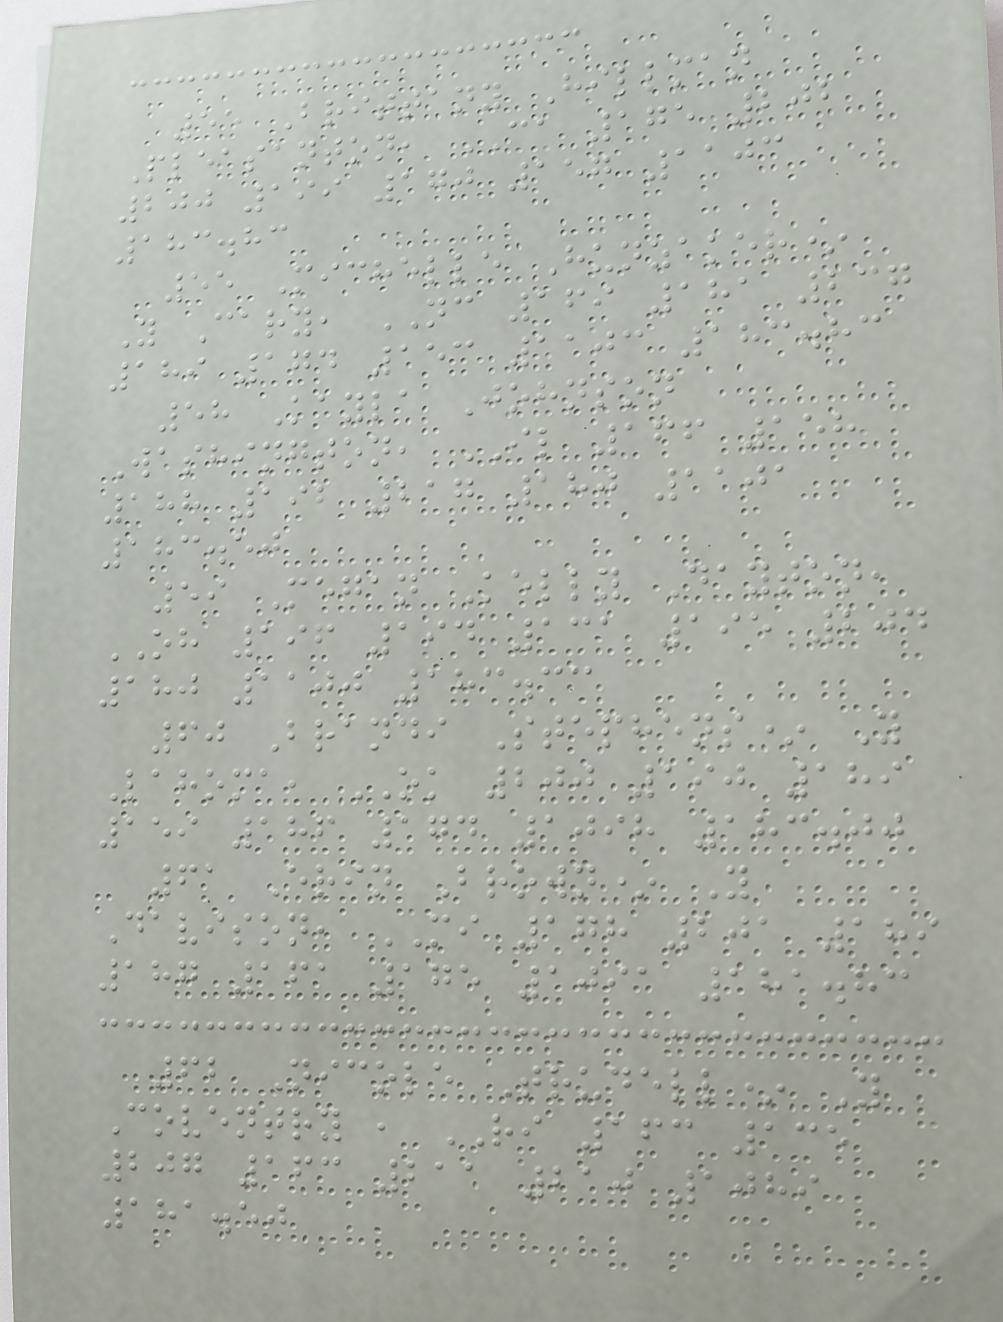55 Brittany Hillman
Pleasanton, CA 175 202
200 199 170 157 1103
183.83
55 Michelle Hunzaker*
Y Cary, NC 169 181 237
189 174 153 1103 183.83
58 Kayla Johnson
Washington, IL 166 158
188 192 217 180 1101
183.50
59 Megan Kelly Dayton,
OH 196 194 131 195 204
180 1100 183.33
60 Brandi Stephens* Y
Lahoma, OK 200 190 189
159 186 174 1098 183.00
61 Erin Brown* Y
Davison, MI 178 201 189
187 161 175 1091 181.83
62 Nicole Trudell* Y
Coventry , RI 163 135
207 163 211 210 1089
181.50
